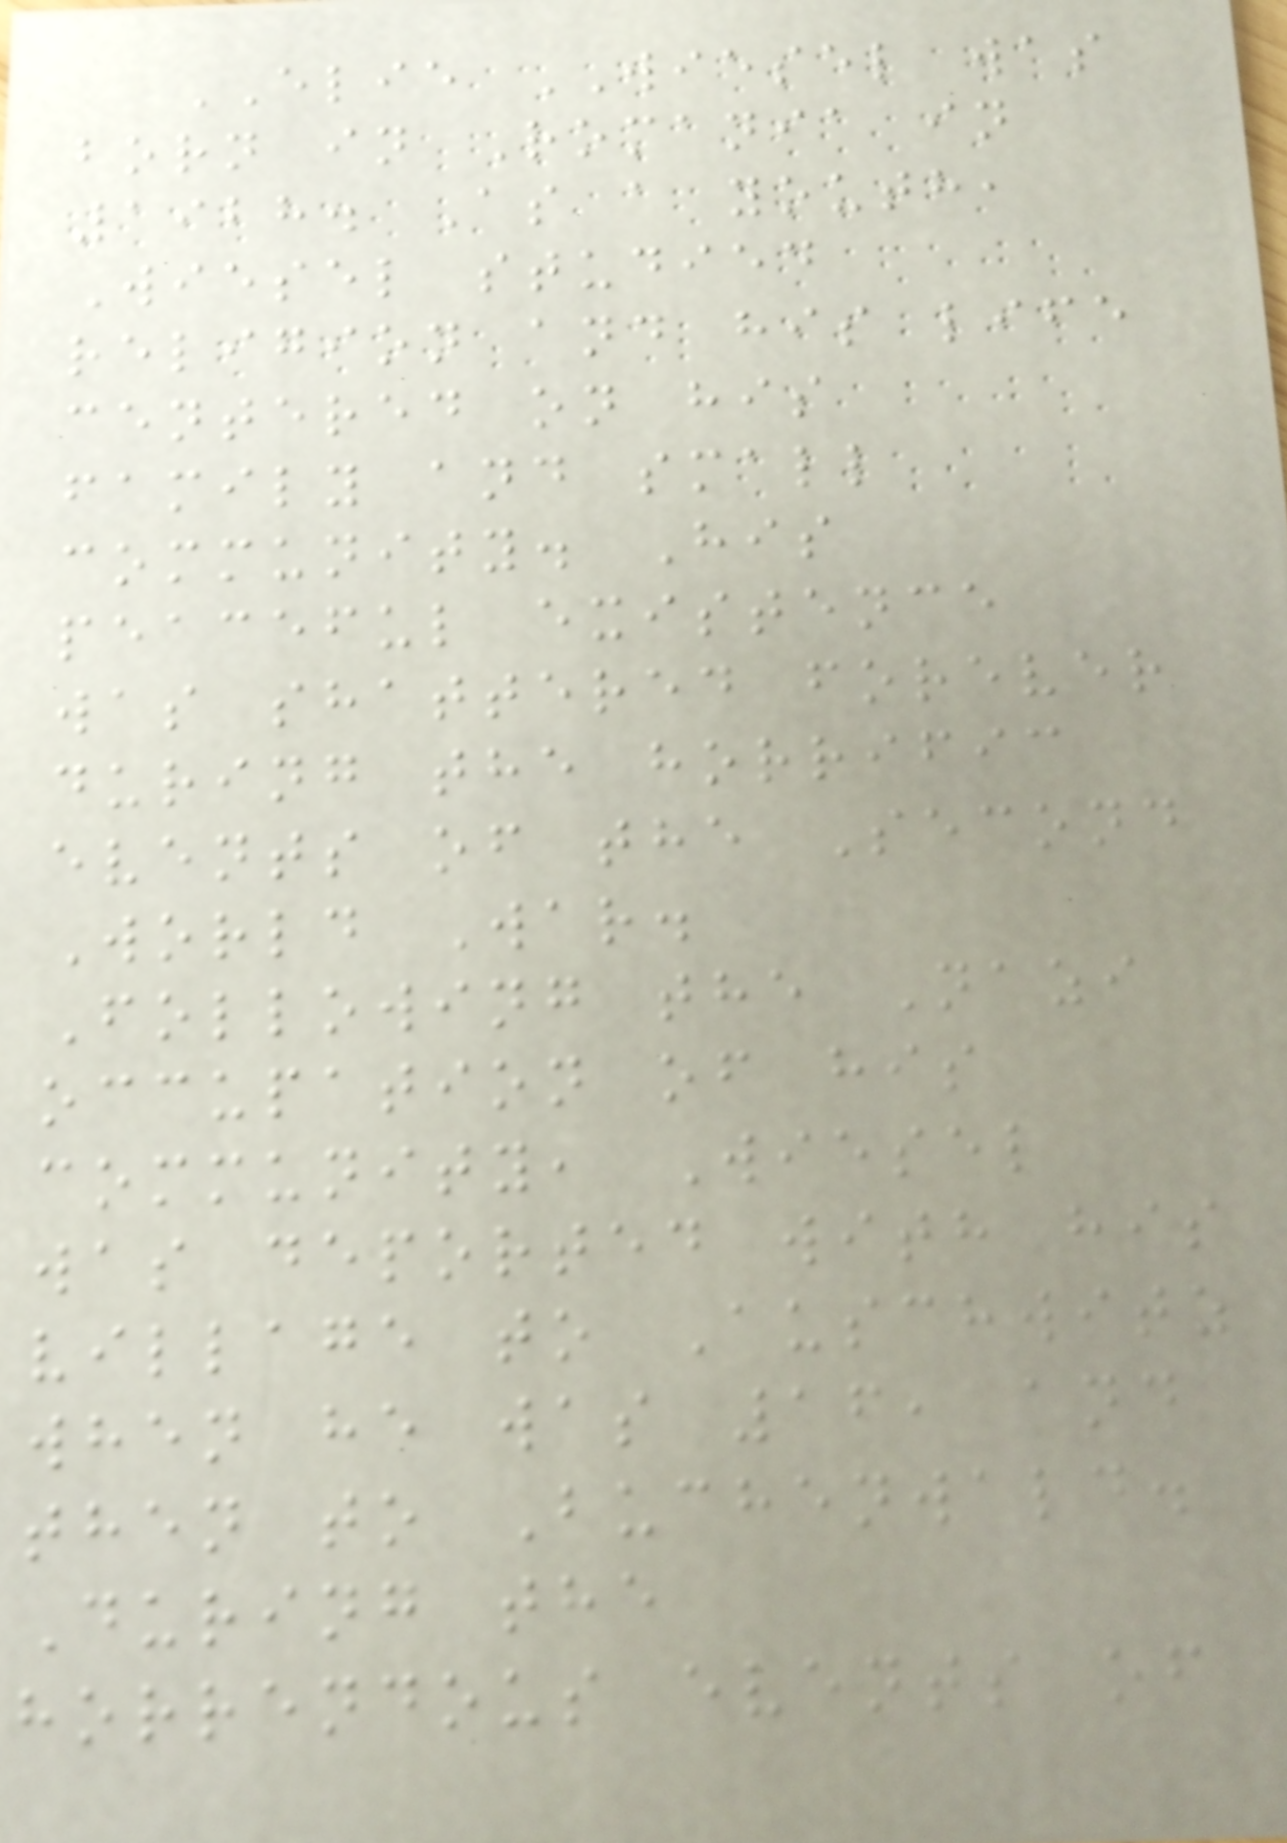ELIE WIESEL was
born in Romania in
1928. As a youth,
Wiesel studied
religion and his life
centered on his
family and small
community. His
peaceful existence
was shattered forever
during the horrific
events of the Second
World War.
Following the Nazi
occupation of his
community, Wiesel
was deported with his
village to Auschwitz
when he was 16, and
then to Buchenwald.
During the
horrendous events of
